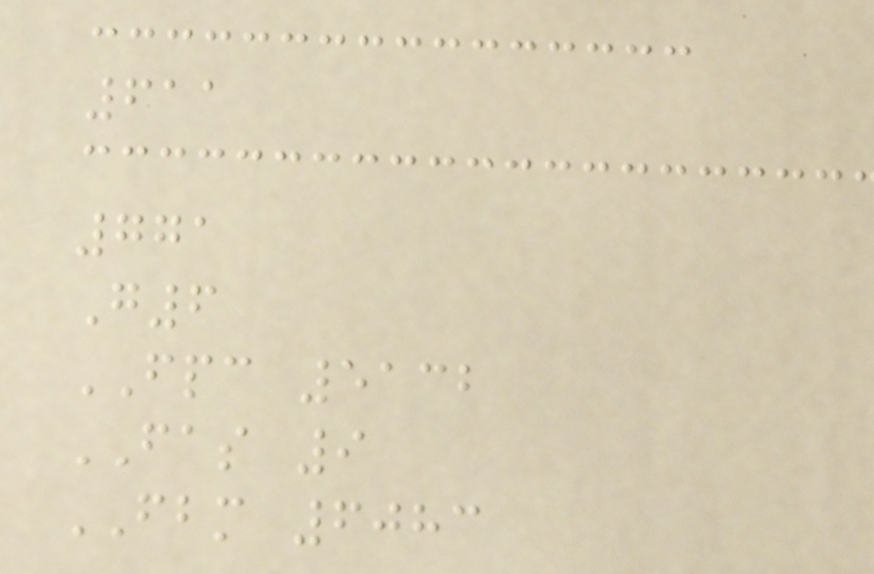611
771
G6
FPC 5132
FAS 9
FBM 6083
